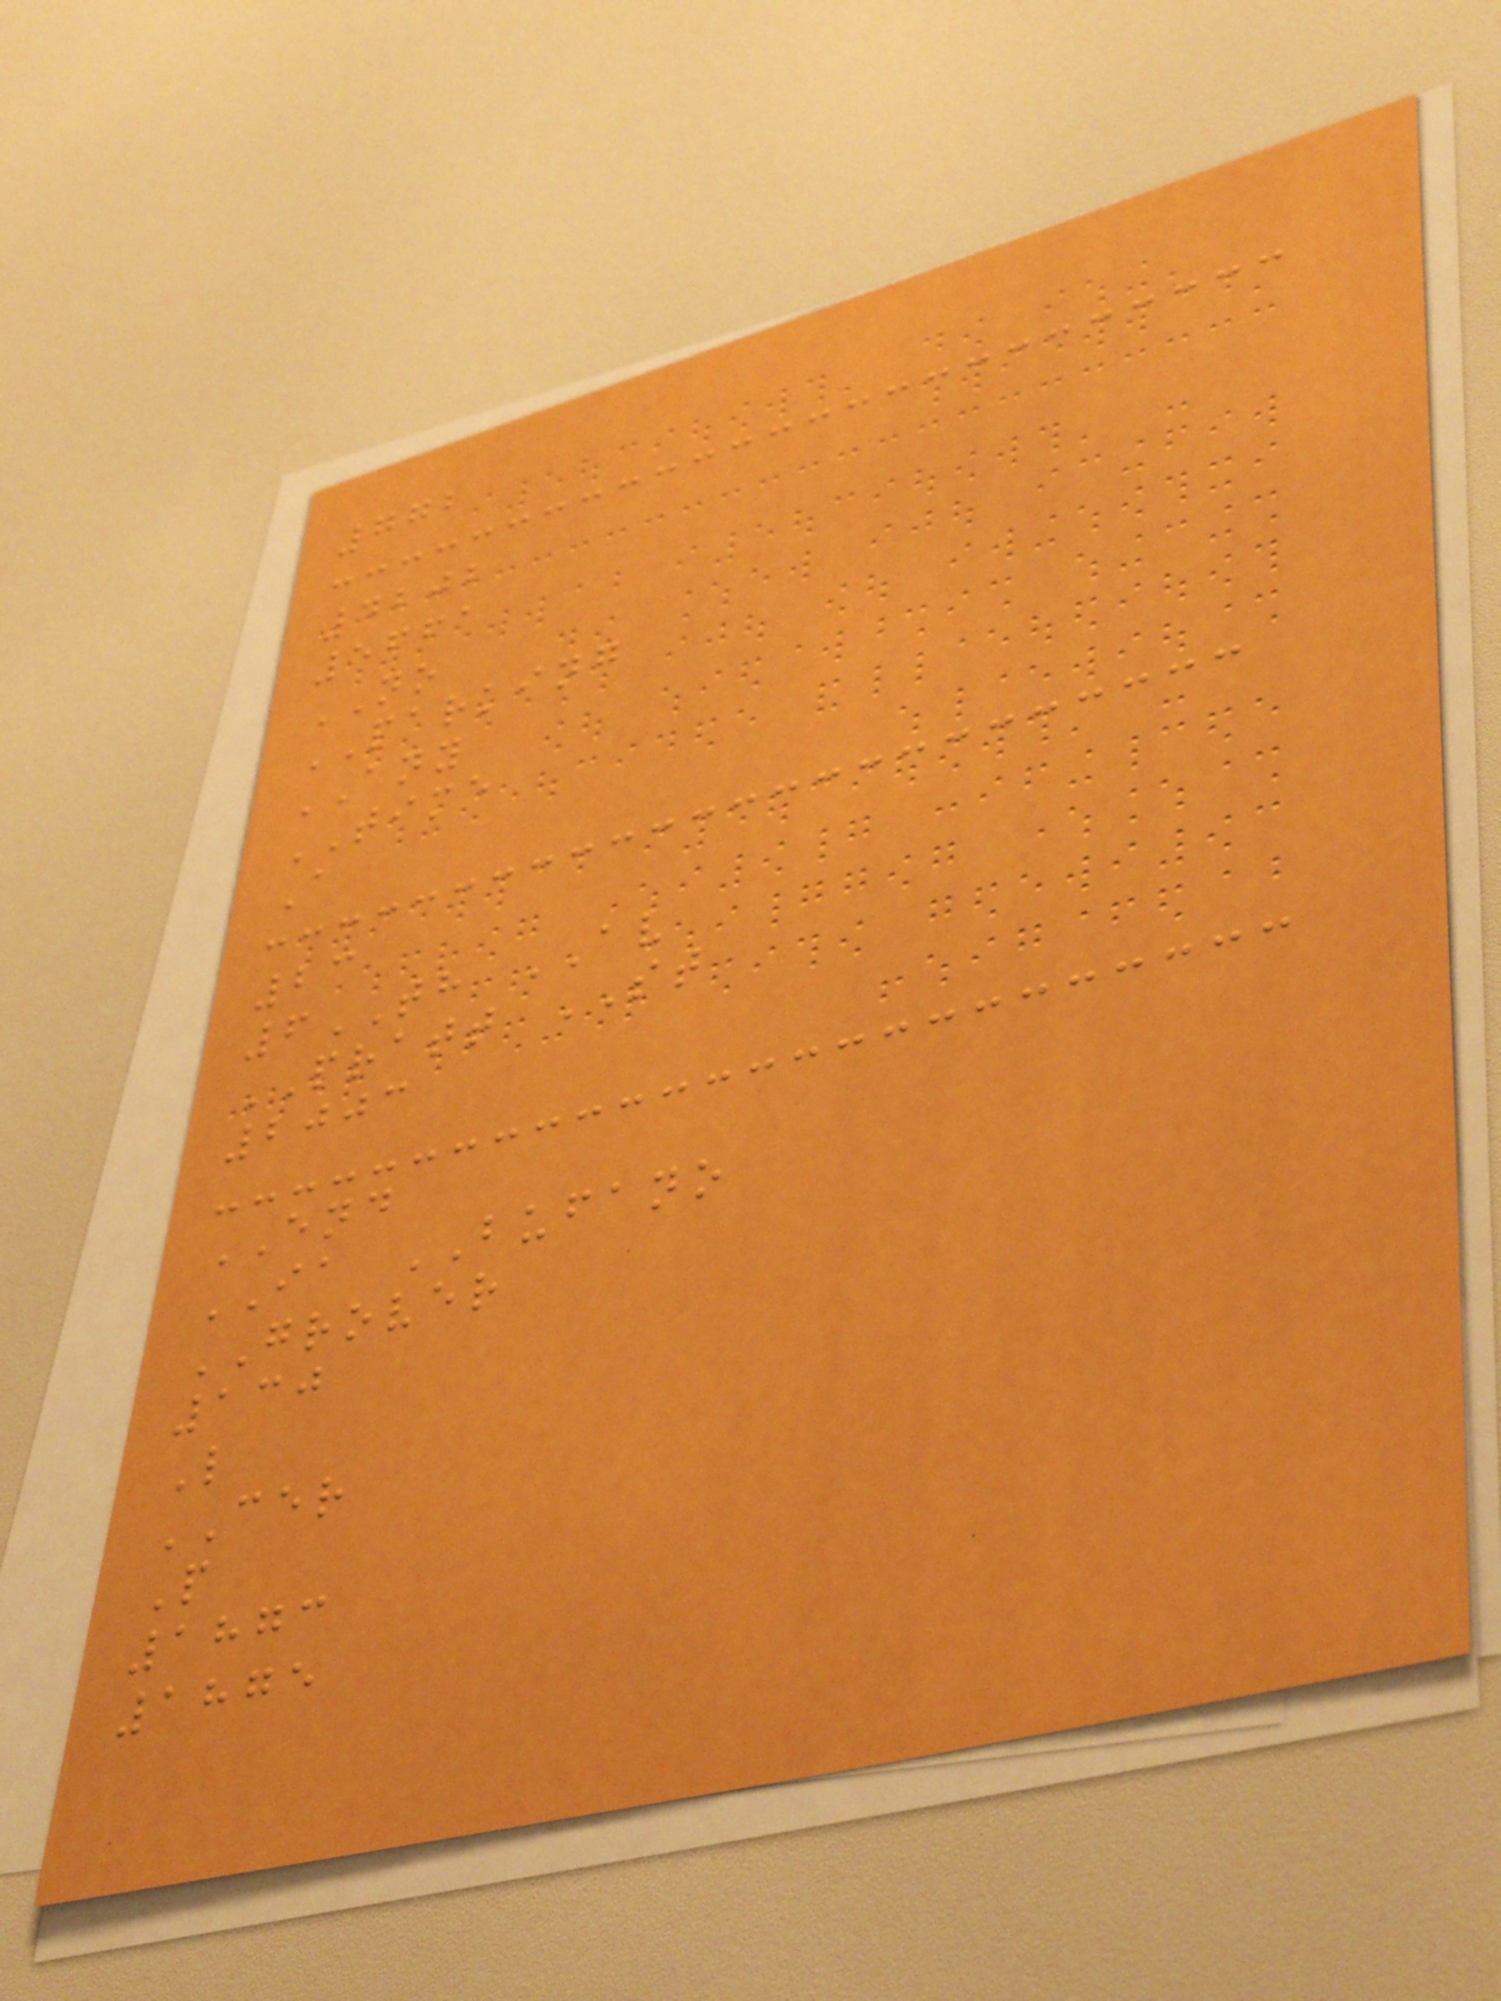772
4202
5661
NO
PARKING
ANY
TIME
A
23
6TH AV
PRATT ST
2003
END
IA BUFANO
GROVER
130
L
CER
P
1873
1875
